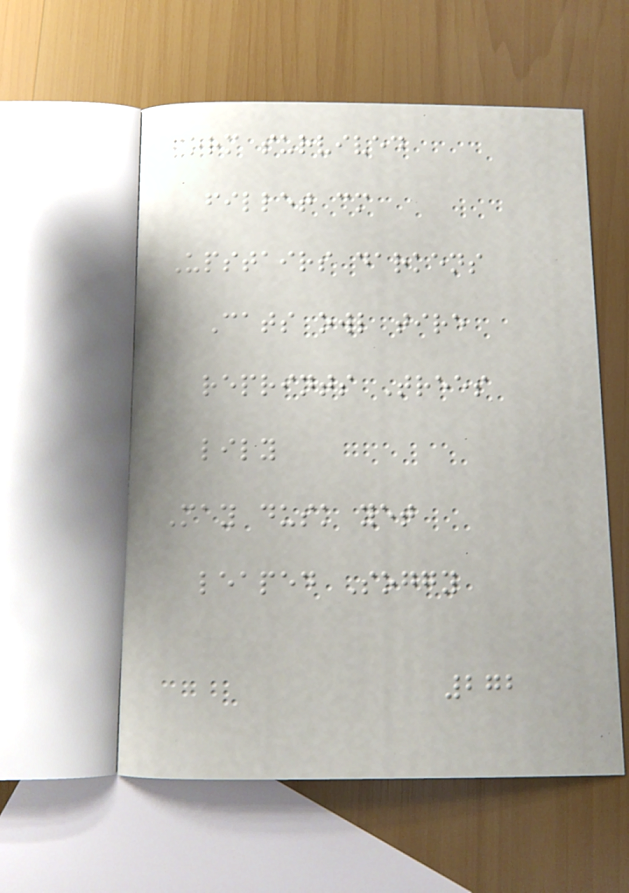form survived
fillet cm
Upstairs darkens
Cats owl tire
reprints Trees
lily
May dusk yet
leaped Soggy
272
